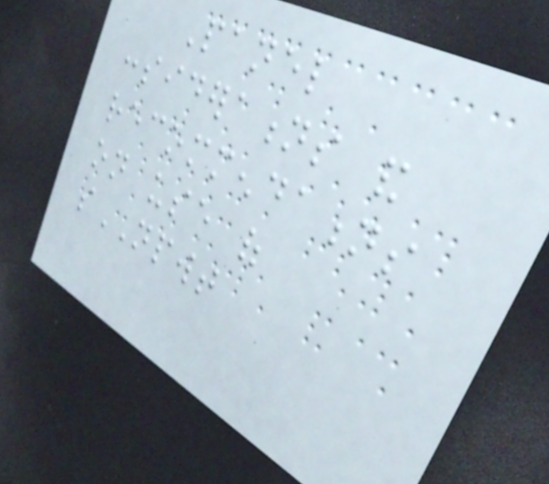Panel
considerations and
recommendations
on use of
sNPWT
